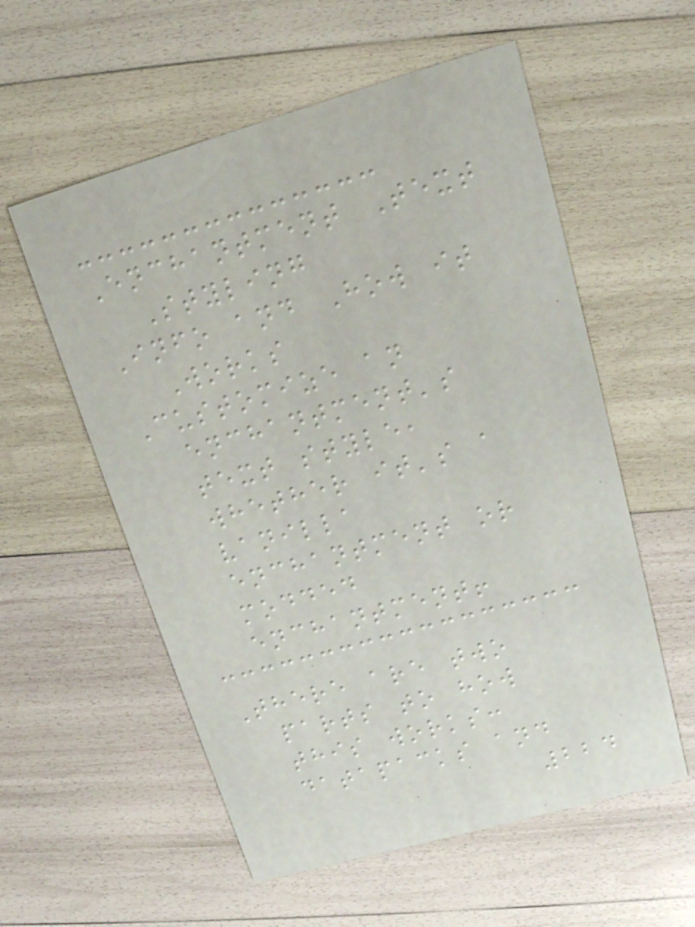Enchantment Text
Styling
Info and How it
Works
Customize an
enchantment's
text style,
whether it's a
vanilla
enchantment or
modded
enchantment!
There are two
parts to how
this works:
datapacks and
224
